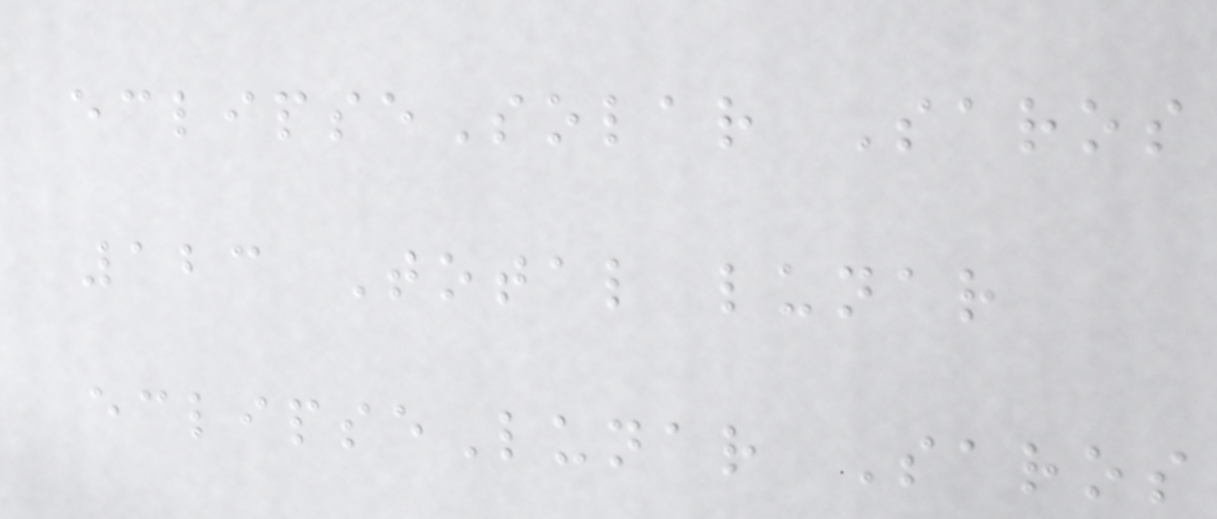eclipseSolar Saros
123 Total lunar
eclipseLunar Saros
